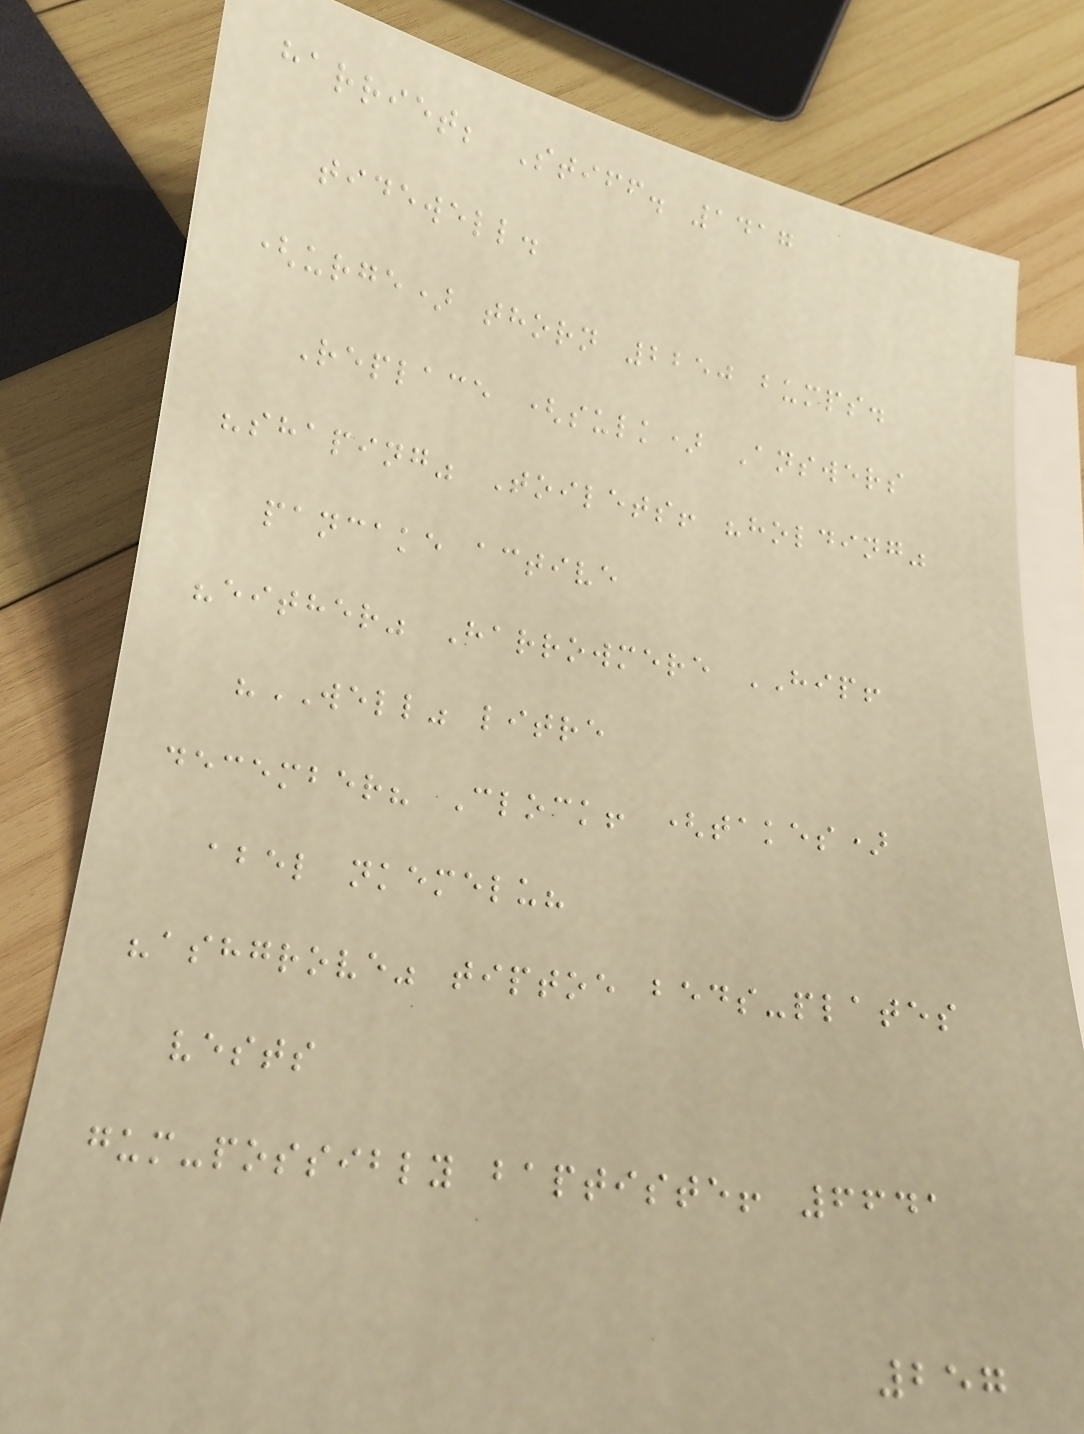harriet; Stiff. 1417
tidewell.
(urge) thorn 2250 bumps.
Replace (sulk) Answers
"shaping" Toilets! "holding"
pancake active
"either" Harrowmere HIP!
"WELL" litre
december? Clock! (takes)
abel nkemelu?
"ashgrove" tiptoe beds-plates
vests
gum-possibly baptiste! 6641
257
